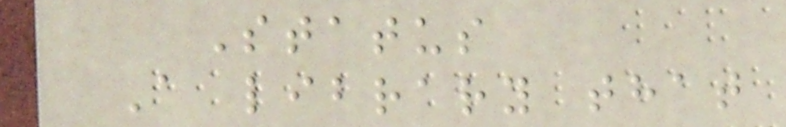Status
A library that
